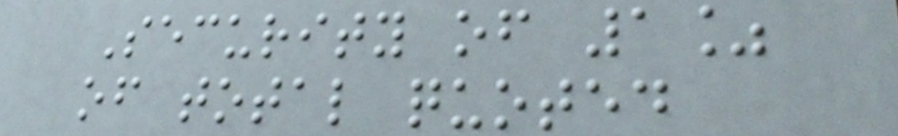Security of 1%
of total quoted
